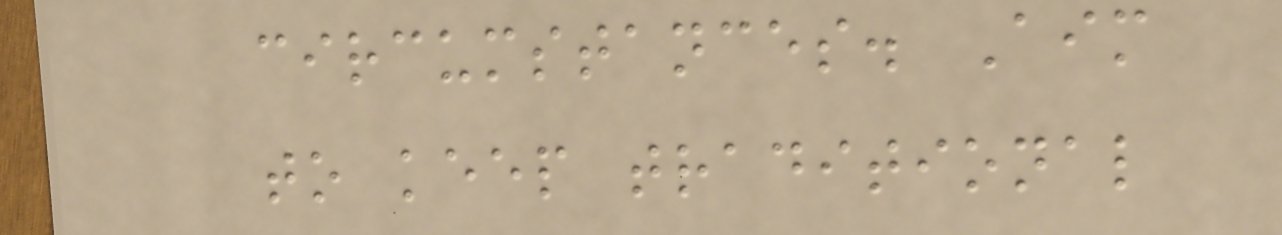circumstances. Aim
to keep traditional
